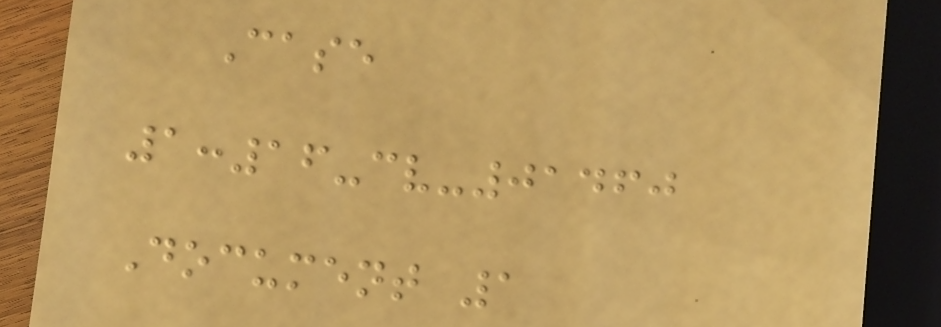Case
1:16-cv-01460
Document 1
